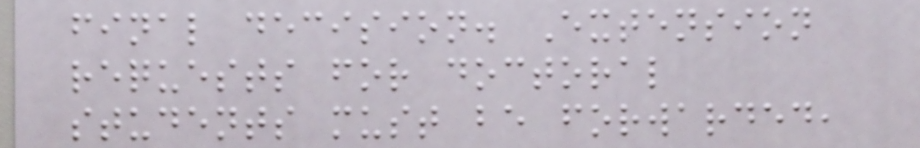final decision. Extension
requests for doctoral
students must be forwarded,
